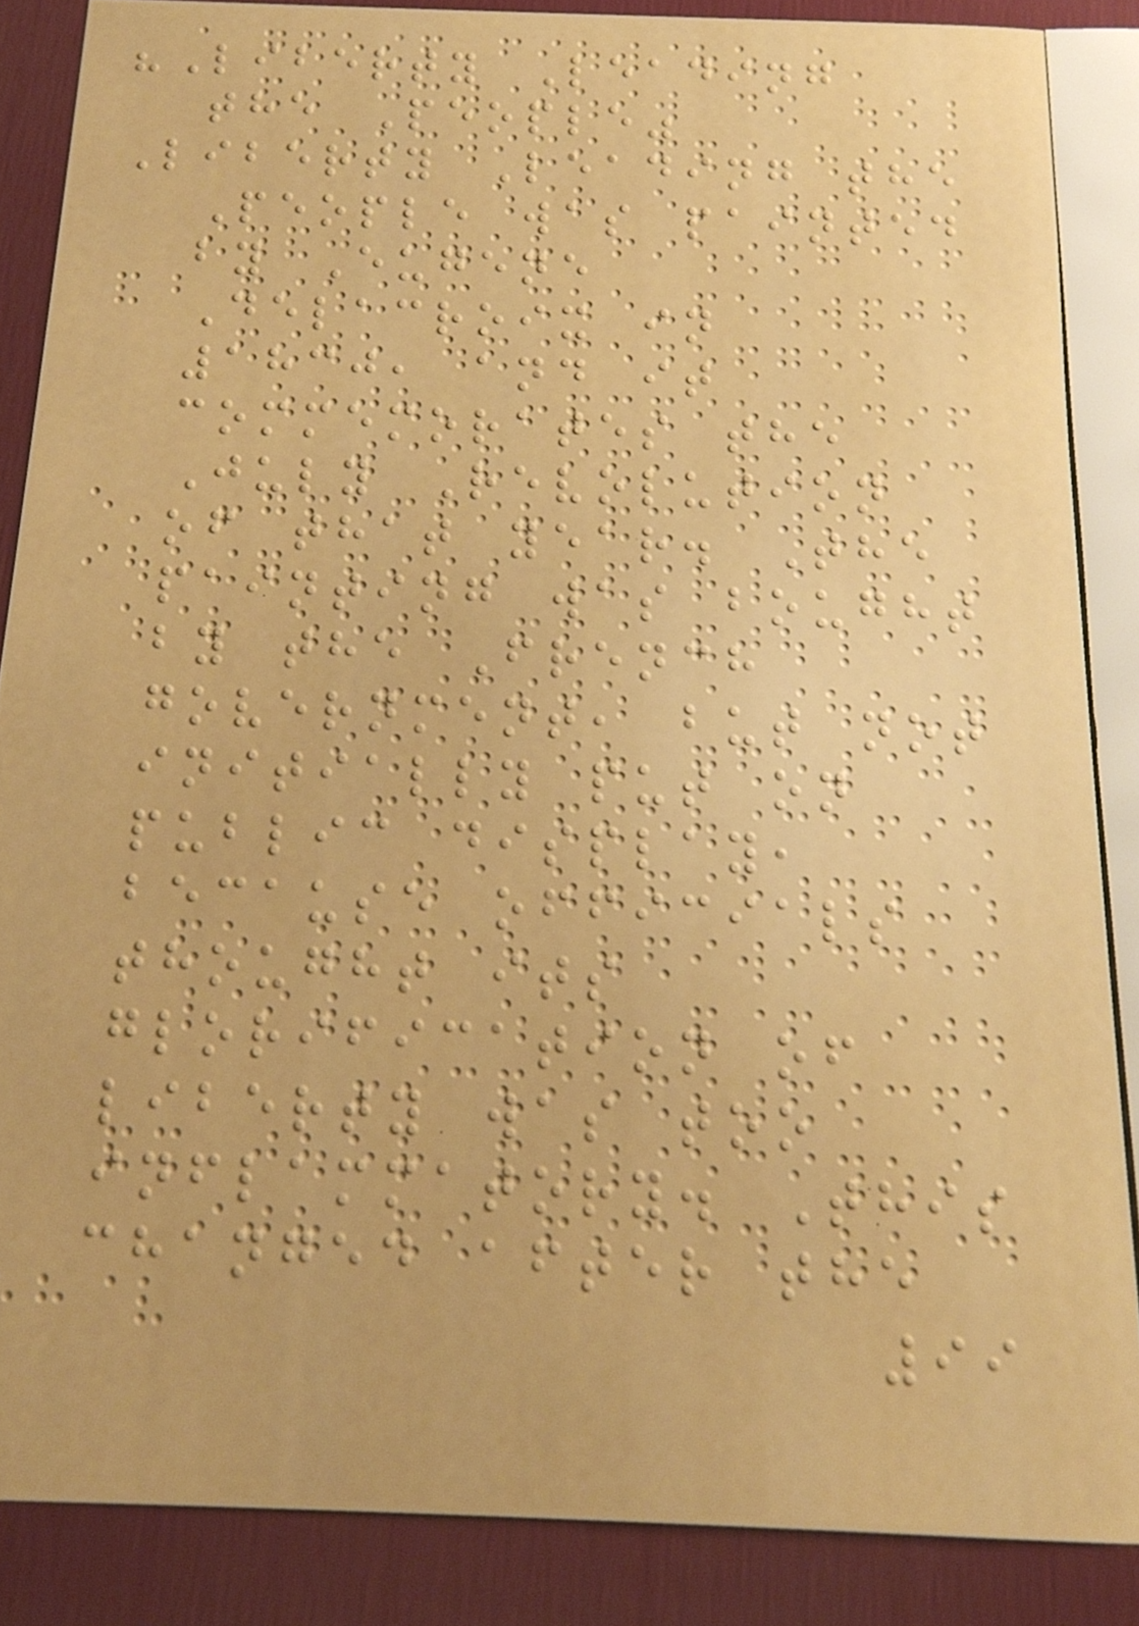"Liberty Leading
the People"
Liberty Leading the
People was painted
by Eugene
Delacroix in
1830, and it
commemorates the
July Revolution
of that year. The
painting was bought
by the French
government, but not
initially put on
public display,
because officials
thought its
glorification of
liberty was too
inflammatory. This
changed after the
99
